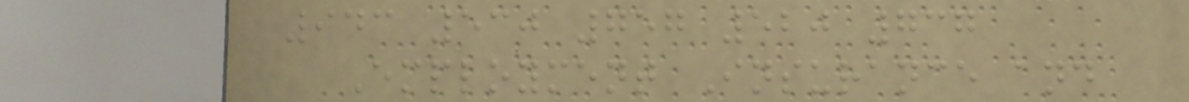943 530 757 520 737
Employment Insurance and
